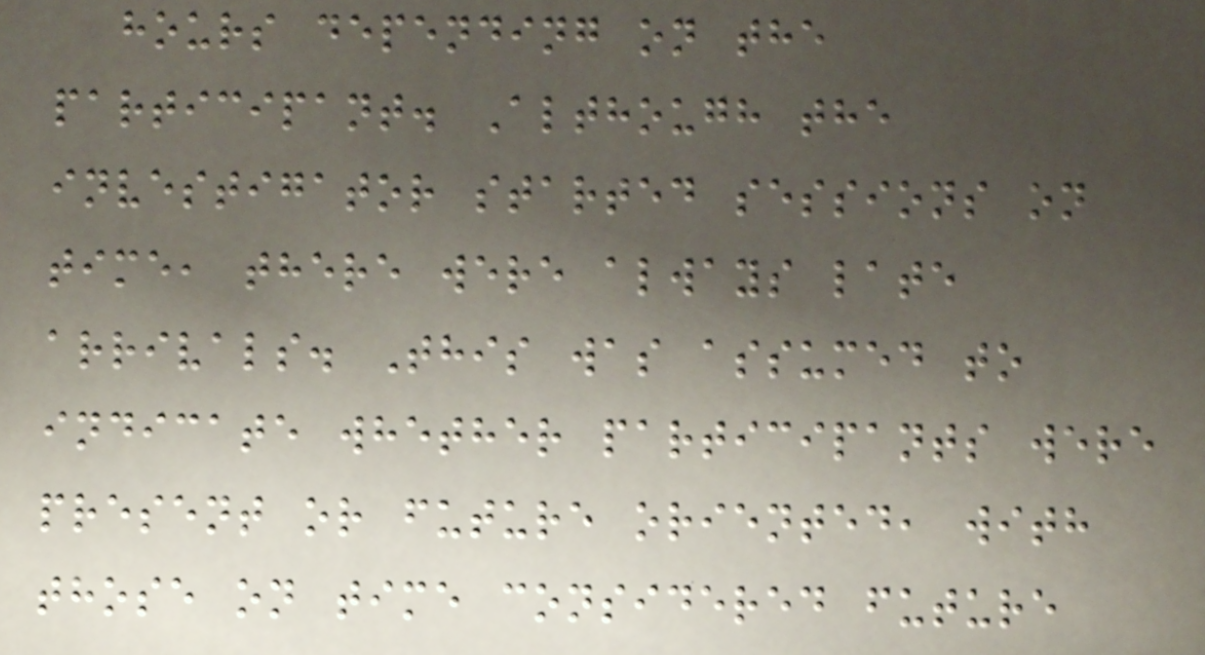hours depending on the
participant. Although the
investigator started sessions on
time, there were always late
arrivals. This was assumed to
indicate whether participants were
present or future oriented, with
those on time considered future
